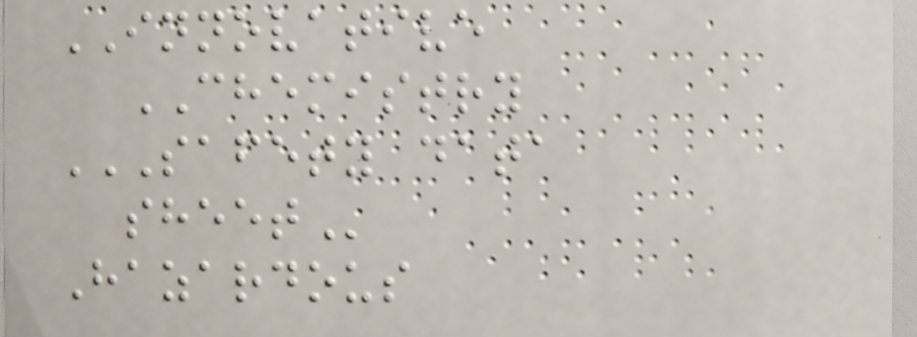INNOVATIVE
CHEMISTRY
SAFETY DATA
SHEET
Hazardous
